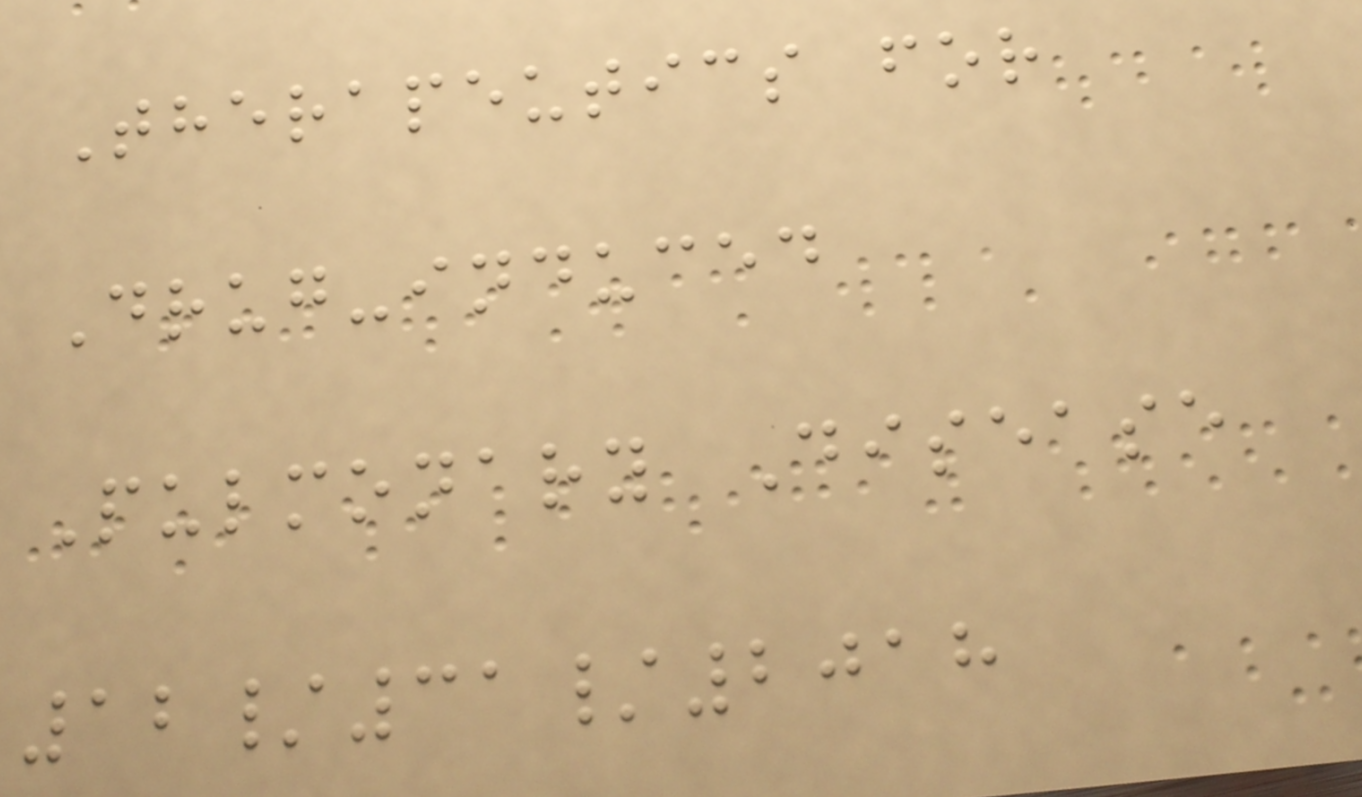Therapeutics for
Drug-induced
Pulmonary Disease
12/31/2018
